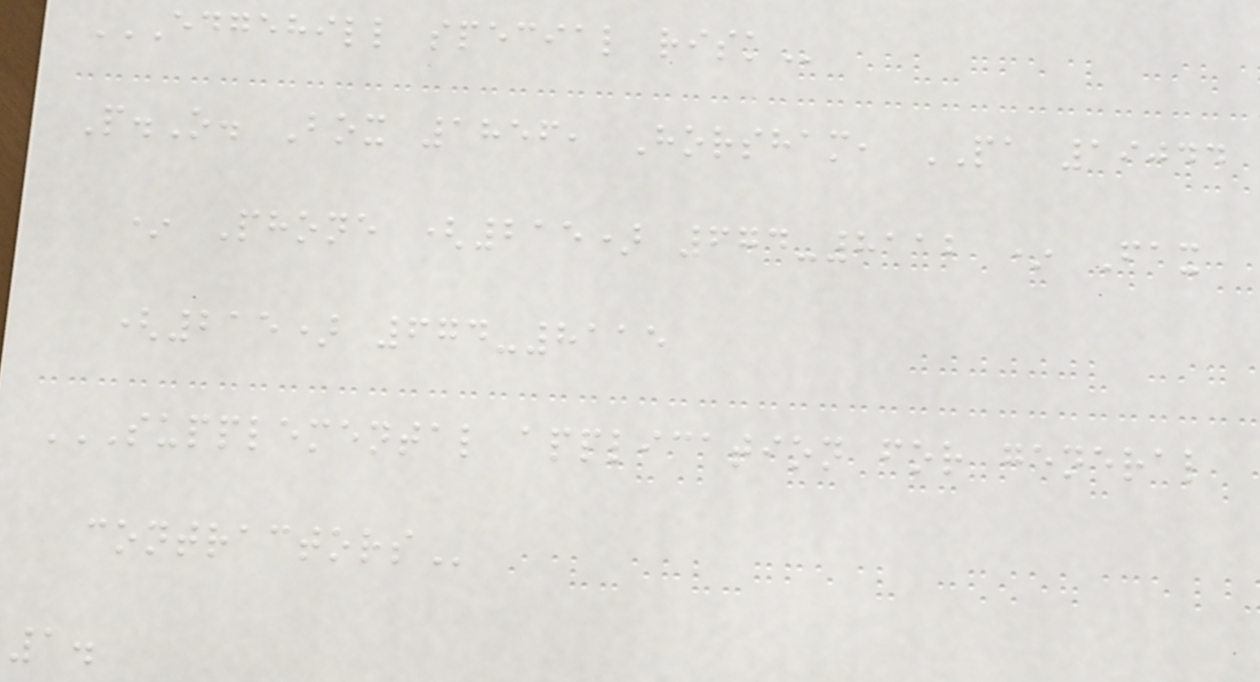EDGEHILL SPECIAL RISK
P.O. Box 1856, Horsham, PA 19044
* Phone (215) 674-8112 * Fax
(215) 674-8115
SUPPLEMENTAL APPLICATION FOR GENERAL
CONTRACTORS
1.
